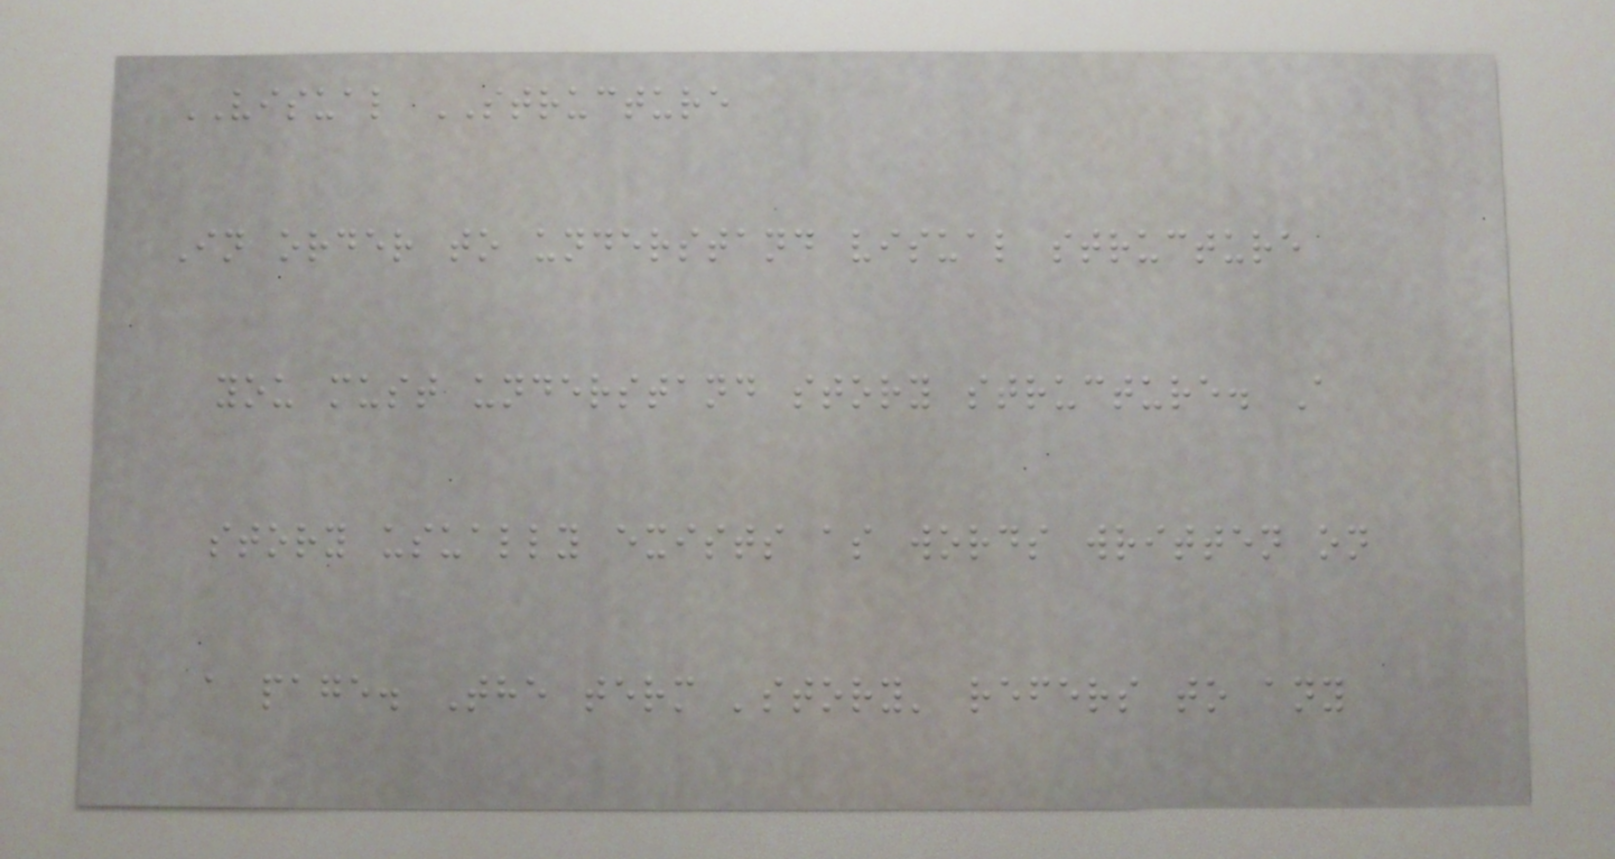VISUAL STRUCTURE
In order to understand visual structure
you must understand story structure. A
story usually exists as words written on
a page. The term 'story' refers to any
